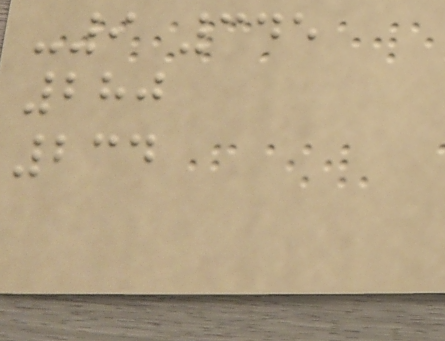-9 345
280
234
